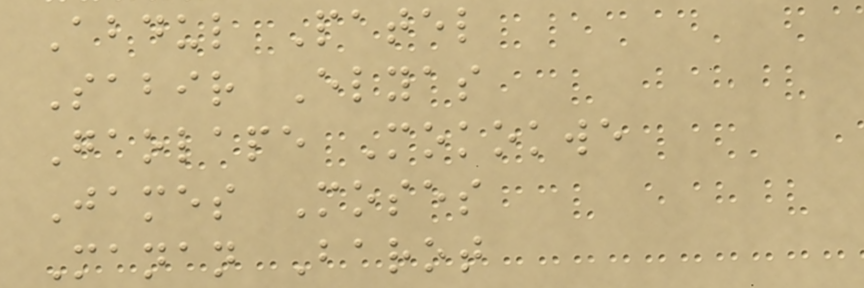Abdul Patel
Sabir Elyas
Gaolape Mokokwe
James Moses
Manan Barot
